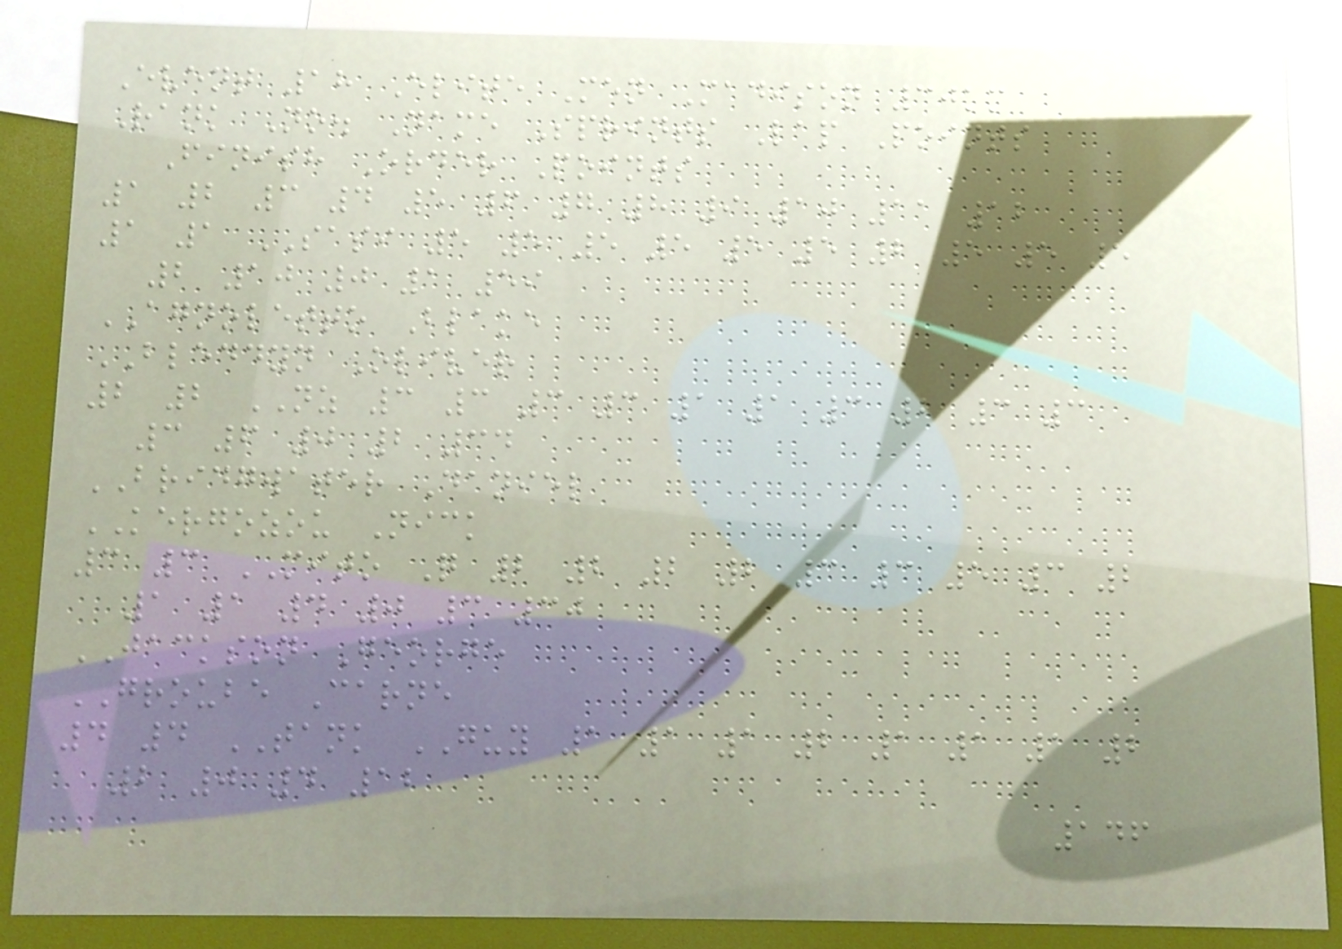Event 18 Elite Men Madison 30km
Rank No. Name Sprints Lap Points
Finish Order Points
1 2 3 4 5 6 7 8 9 10 11 12
1 1 SASI 5 5 5 5 5 5 2 5 5 5
2 10 0 1 59
AGNOLETTO Blake
BLEDDYN Oliver
2 2 NZ 3 3 3 3 1 1 3 2 3 3
3 6 0 2 34
BRIDGWATER Daniel
KERGOZOU Nick
3 3 MITO Q 2 2 2 2 3 3 5 3 2
1 1 4 0 3 30
JACKSON George
GROUBE Carne
4 4 TANK GUY 1 1 1 2 1 1 1 2
2 0 4 12
146
